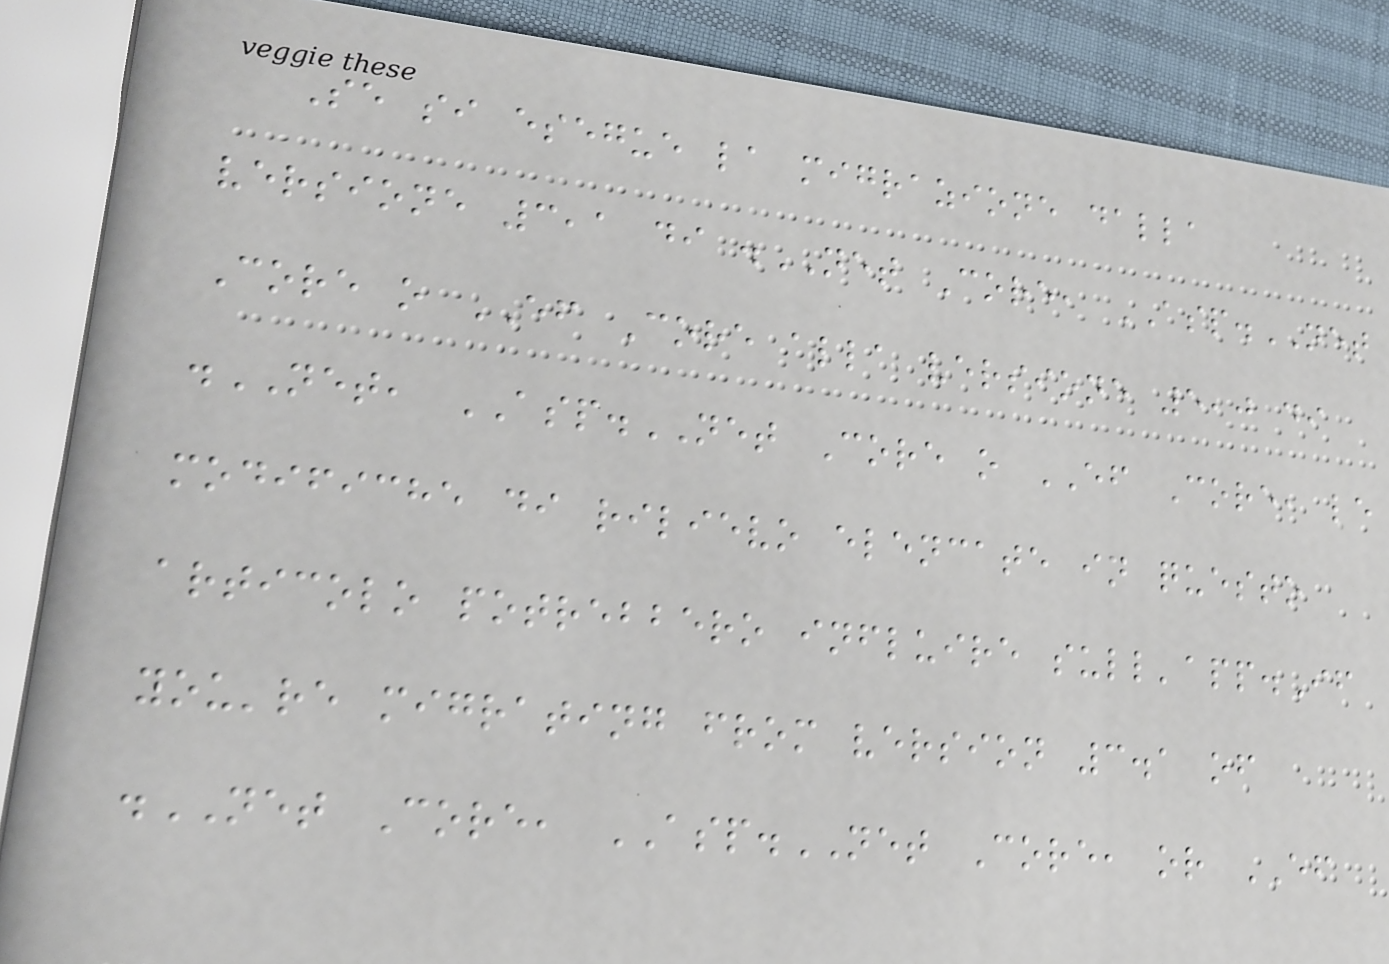Se si esegue la migrazione dalla
versione 3,1 di .NET Core, ASP.NET
Core o EF Core alla versione 5,0 di
.NET, ASP.NET Core o EF Core, le
modifiche di rilievo elencate in questo
articolo potrebbero influire sull'app.If
you're migrating from version 3.1 of
.NET Core, ASP.NET Core, or EF
